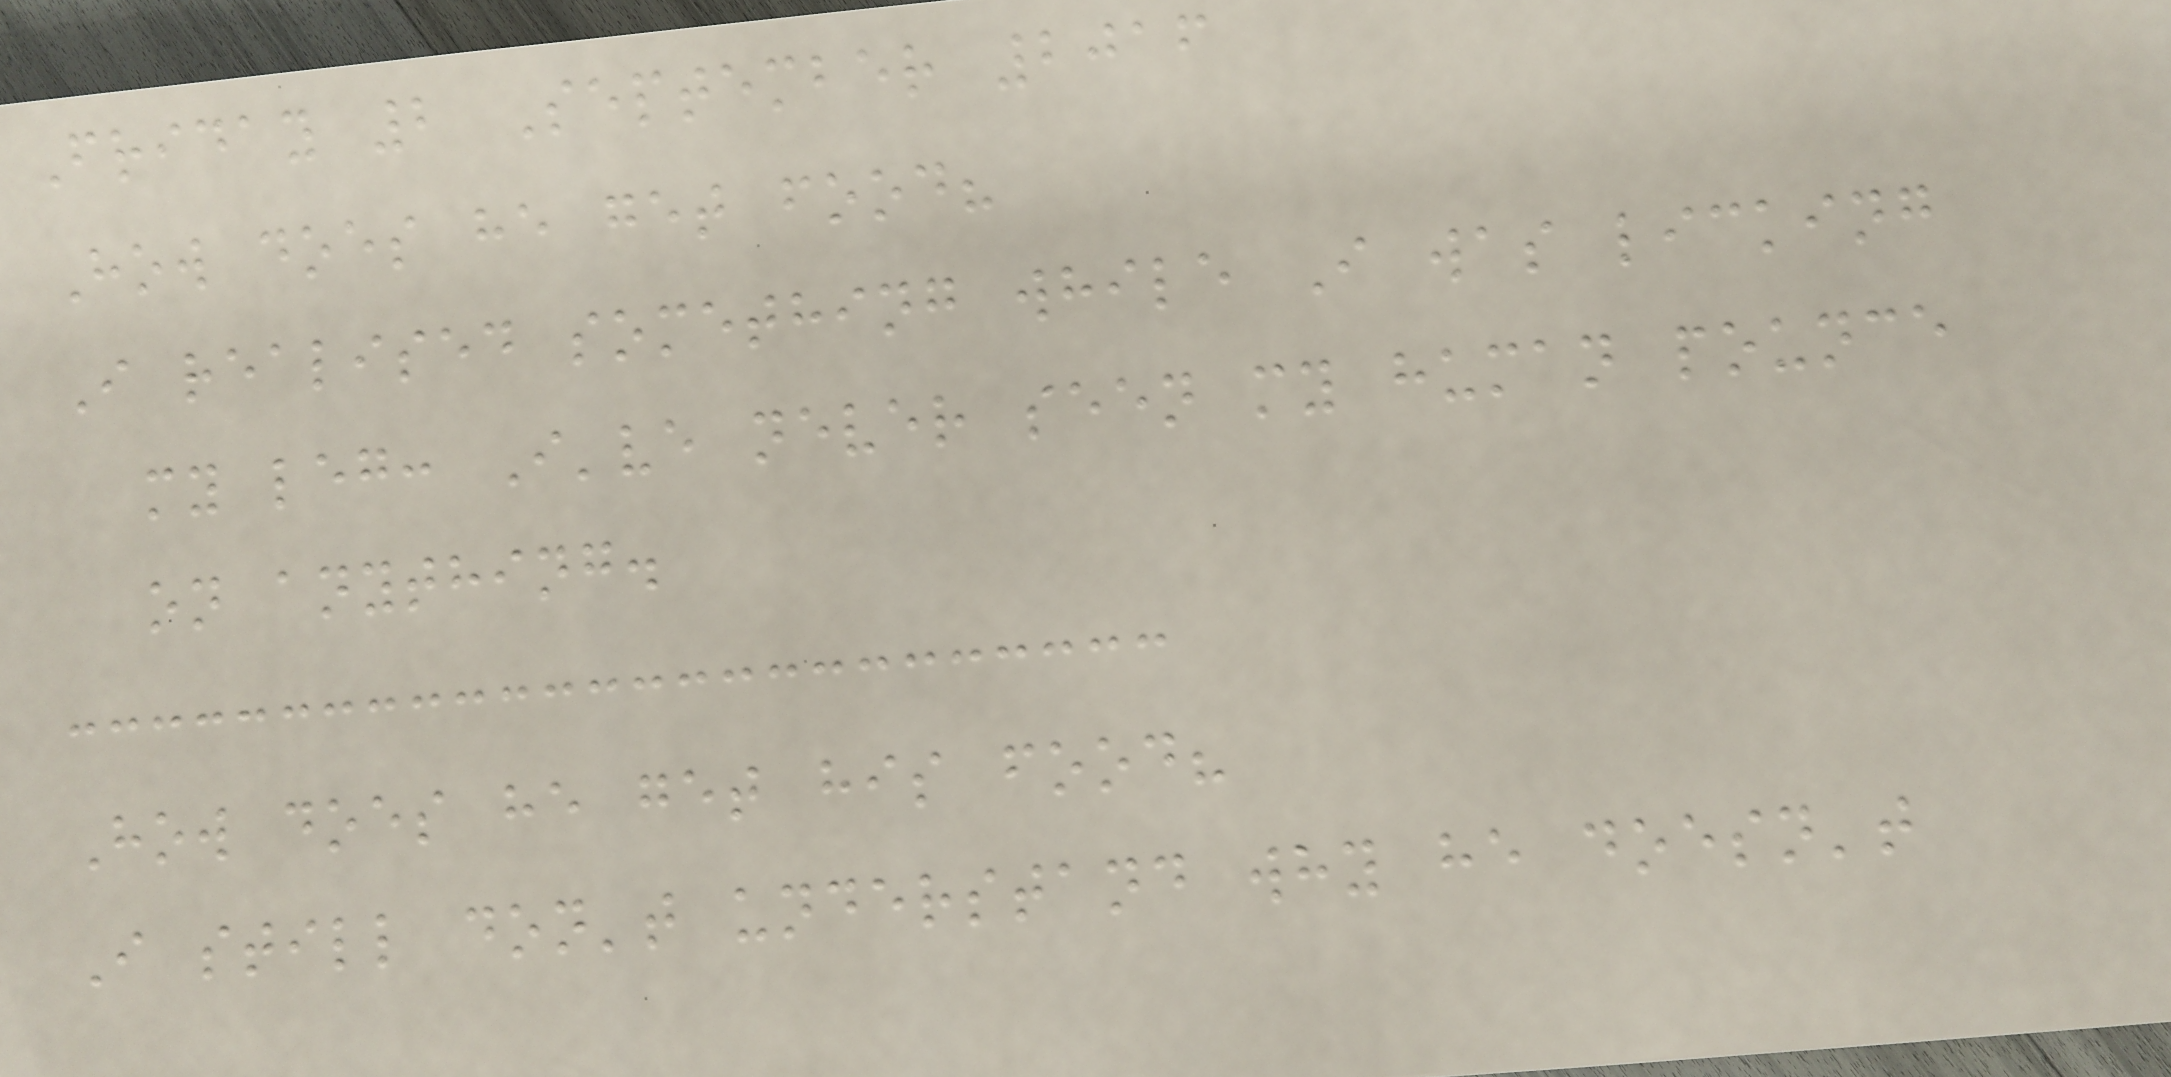Friday 2 September 2016
How does he get food?
I realised something while I was licking
my leg: I've never seen my human pounce
on anything.
How does he get his food?
I still don't understand why he doesn't
